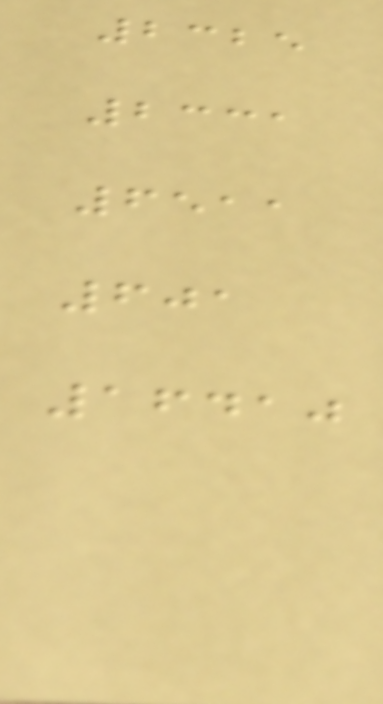2325
2331
6511
601
16410
